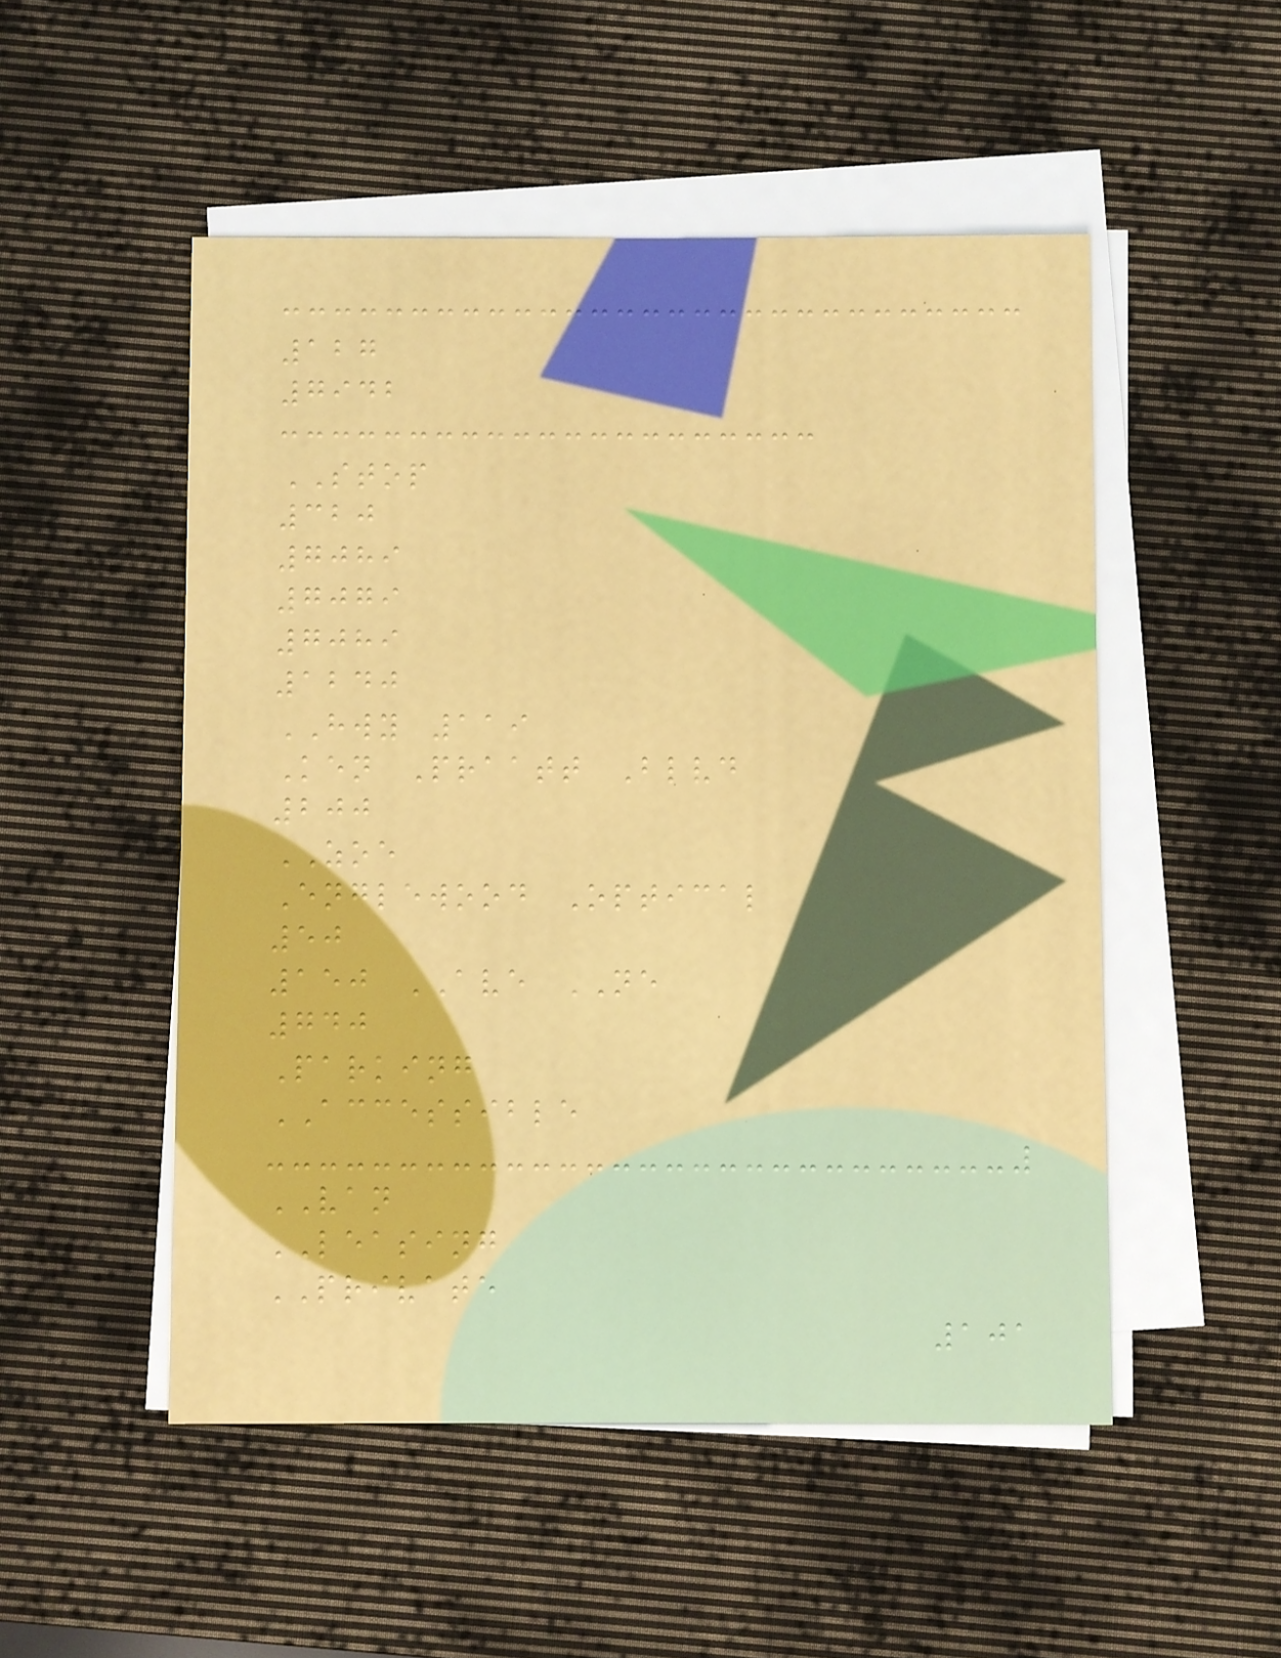127
7942
STOP
320
7089
7079
7089
1240
HWY 119
Ken Praatt Blvd
200
ZOE
Englewood Optical
50
150 AVE NE
740
Parking
ACCESSIBLE
VAN
LEASING
PRIVATE
101
